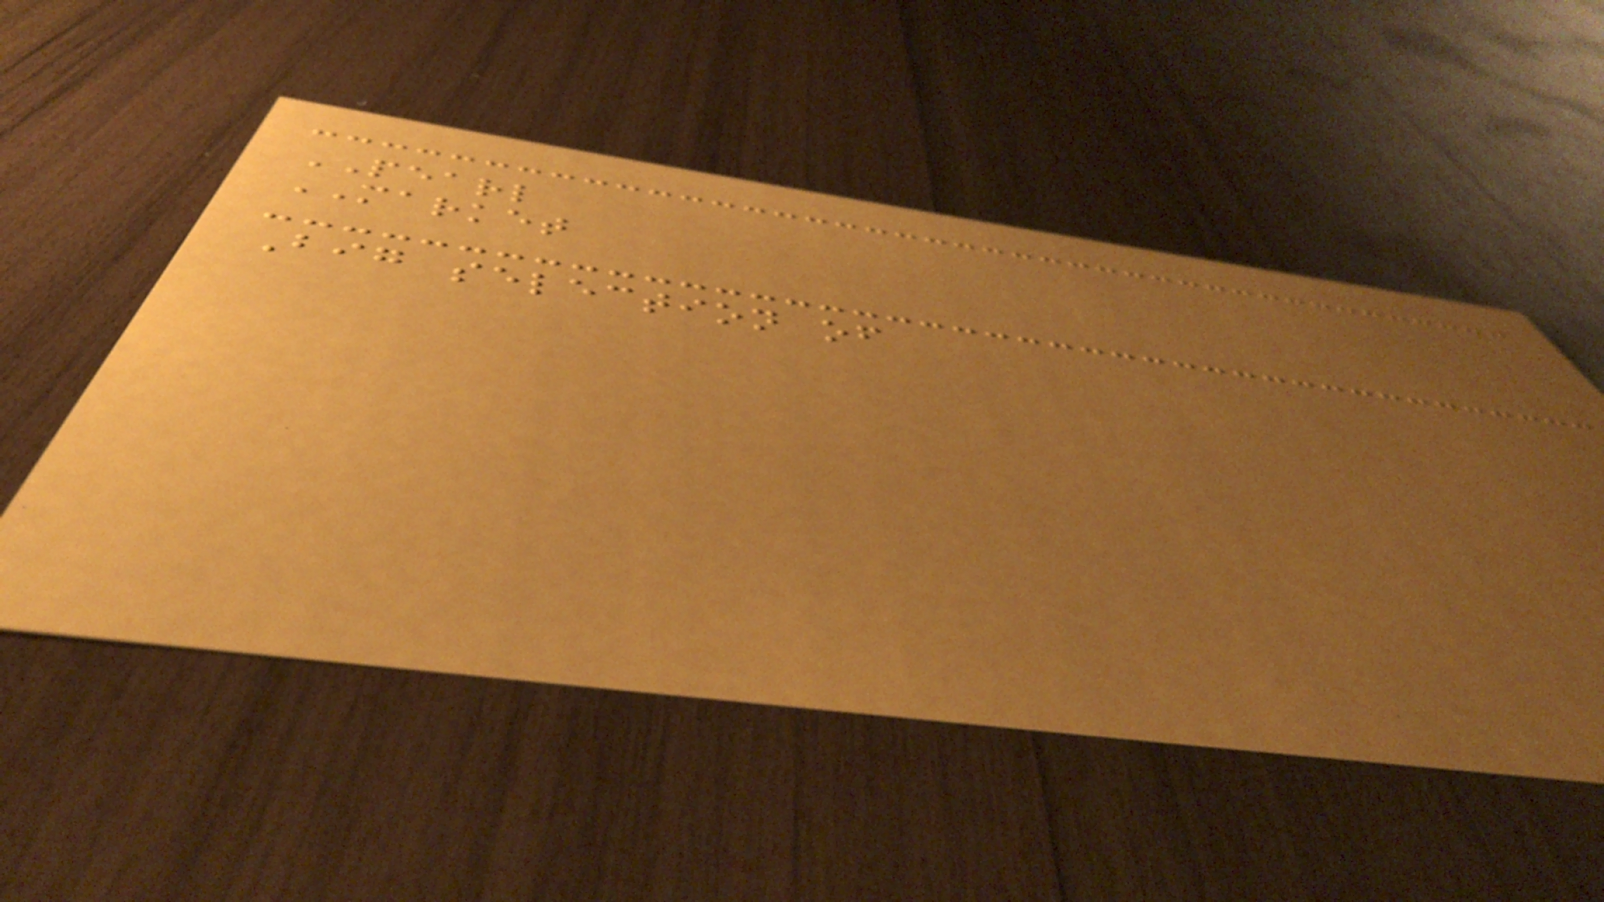PEARL
MARKET
Big selection of
